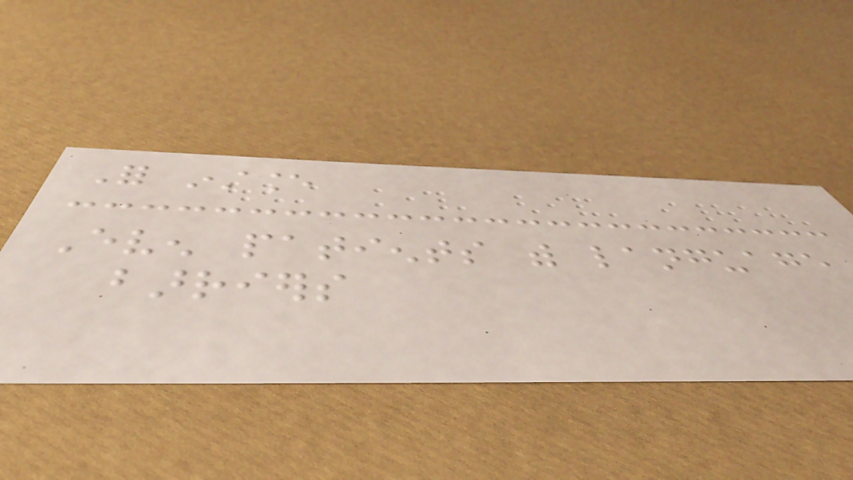For instance
Even patients with language
barriers
